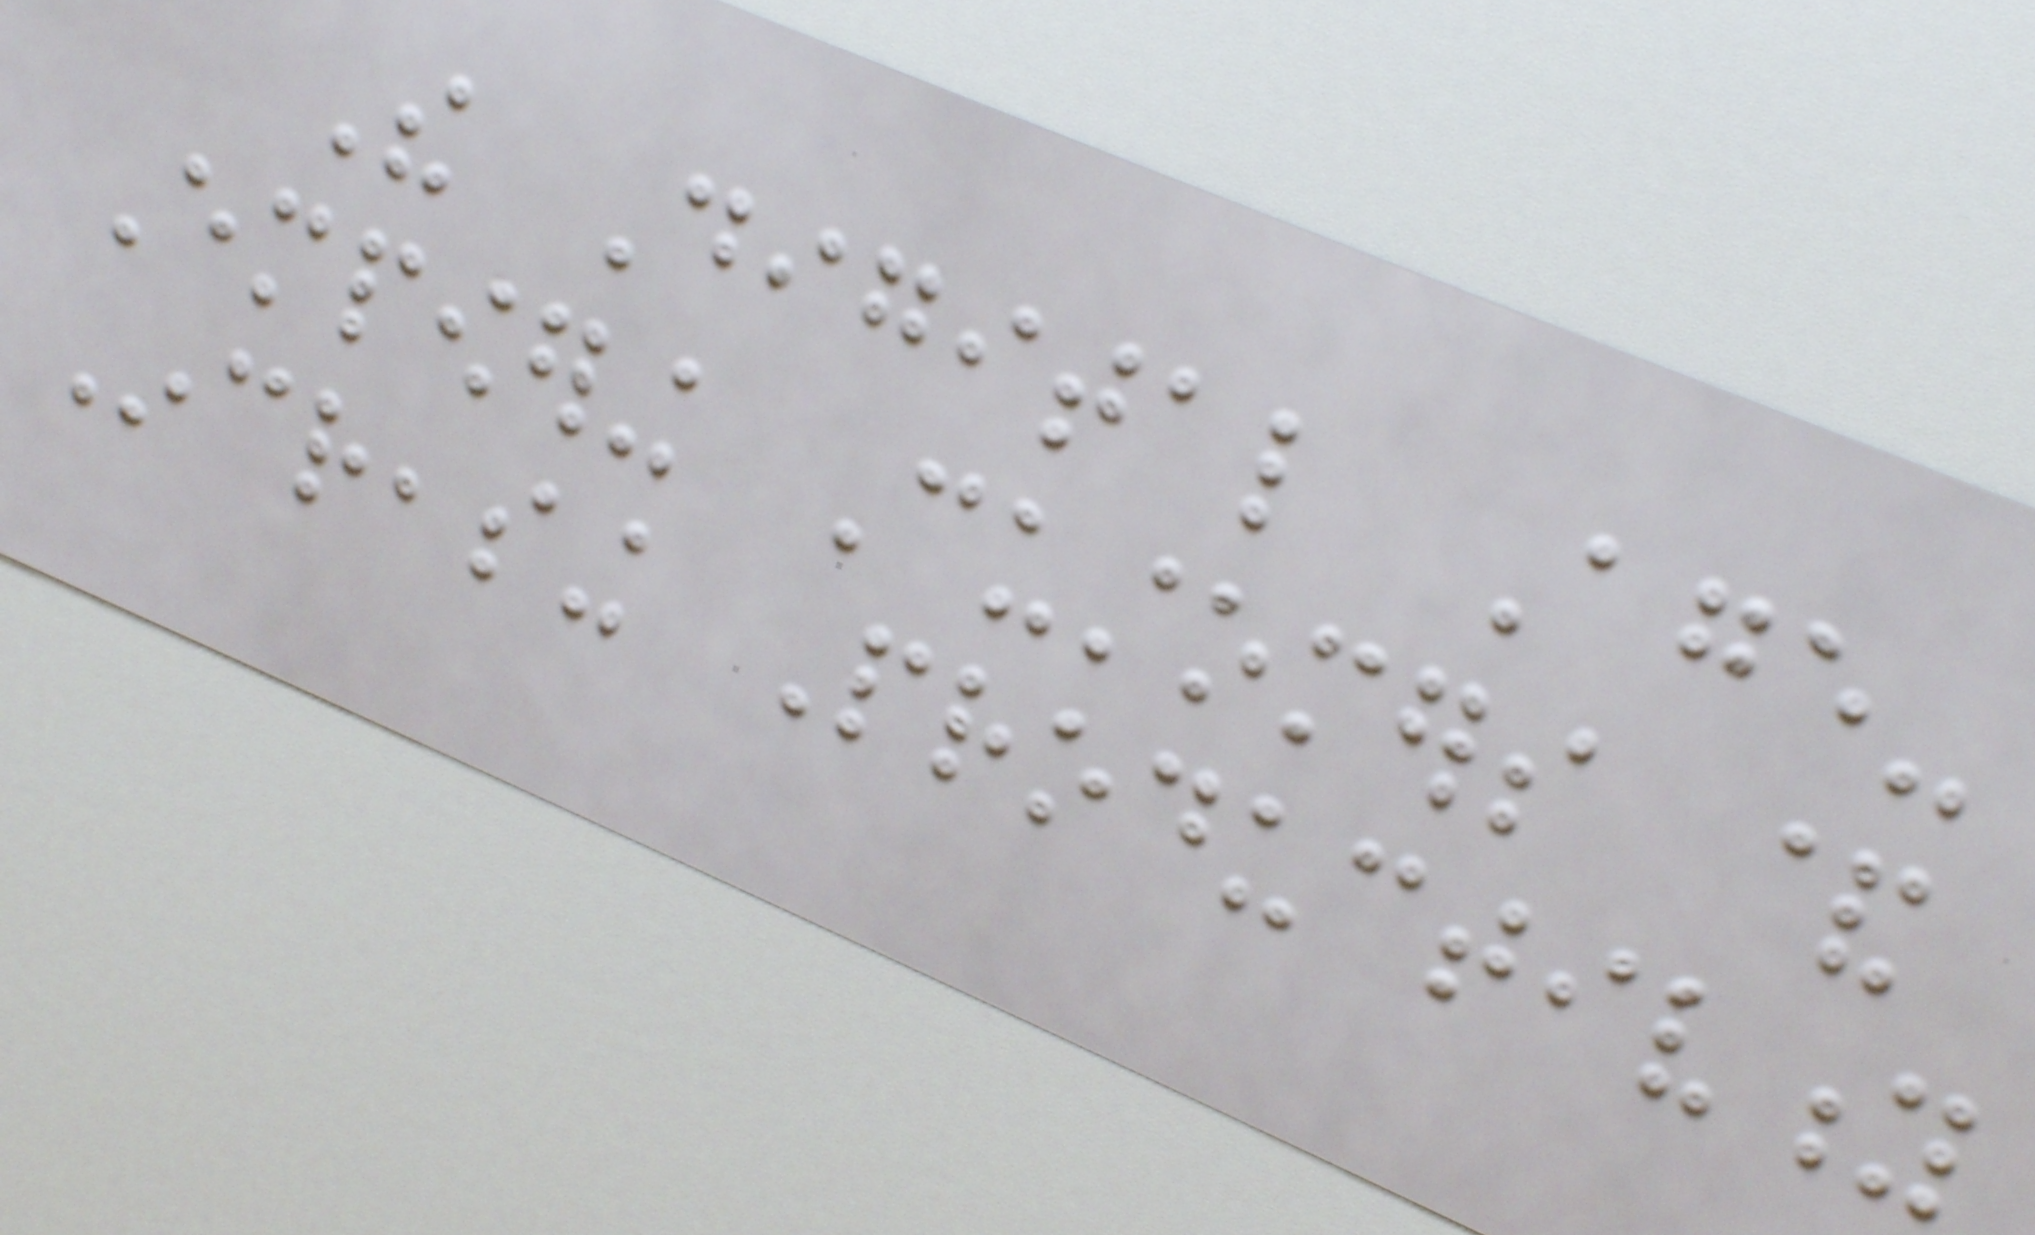The Digital Age-
Empowering Customers &
Increasing Productivity
